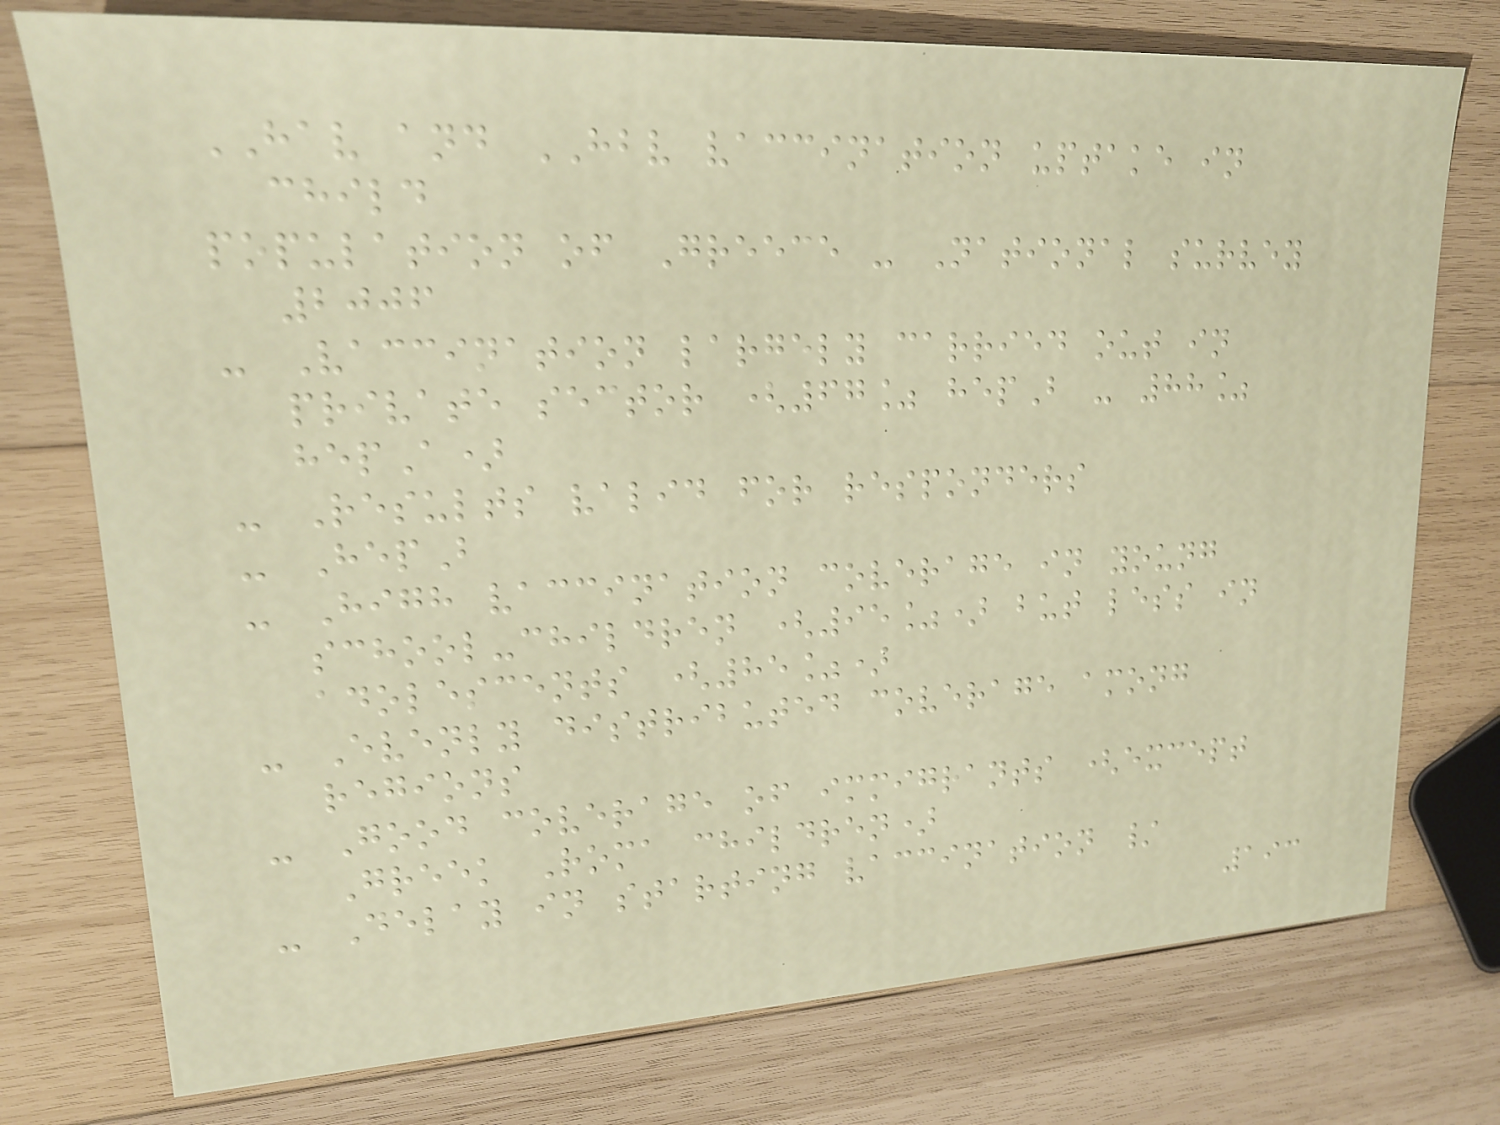HAV and HBV vaccination uptake in
child
population of Greece - National survey
2006
- Vaccination largely carried out in
private sector (67% hepB - 88%
hepA)
- Results valid for responders
- HepB
- High vaccination coverage in young
school-children (95%) but less in
adolescents (85%)
- Evenly distributed coverage among
regions
- Good coverage of immigrants (except
Greek Roma children)
- Delay in starting vaccination /
193
